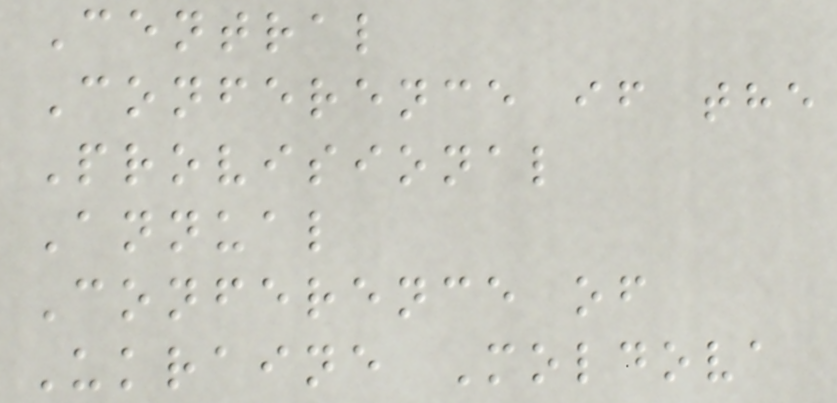Central
Conference if the
Provisional
Annual
Conference of
Ukraine Moldova
